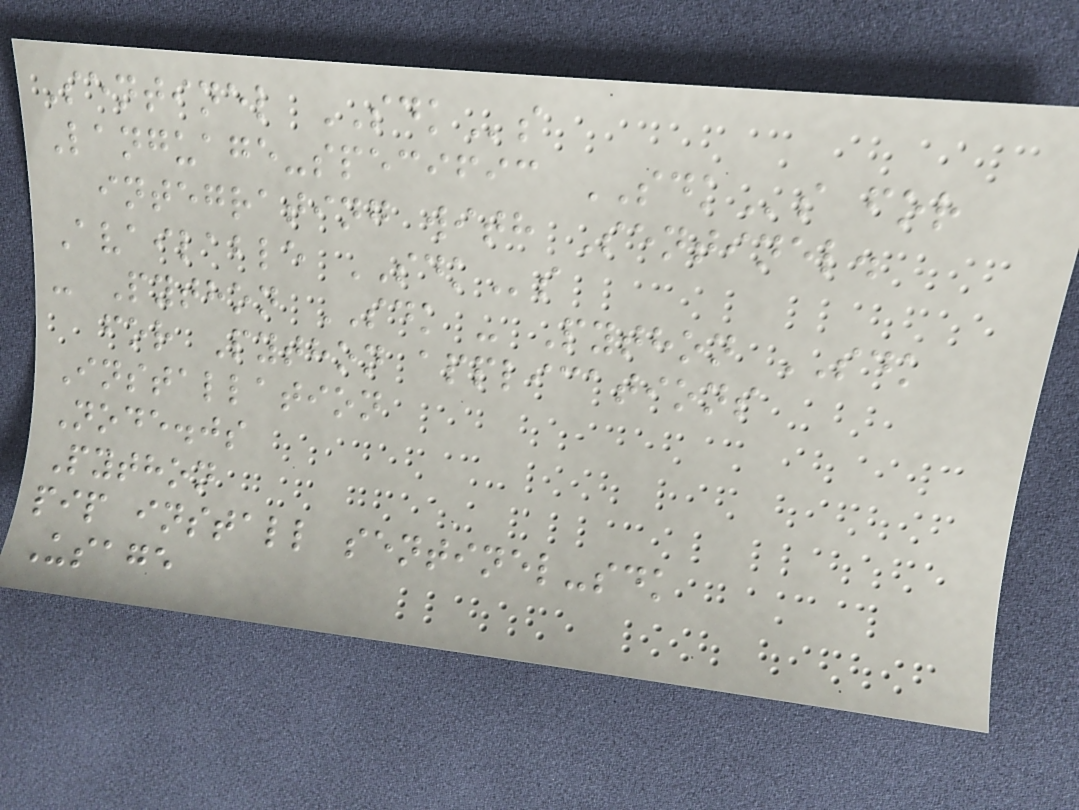Sentinel SDKs
Language-specific SDKs for
integrating with Sentinel.
Available SDKs
- Python SDK - Python SDK
for Python applications
Installation
Node.js
Python
pip install sentinel-sdk
Usage
